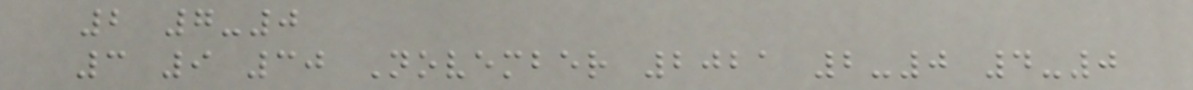2 7-0
3 9 30 November 2021 2-0 4-0
